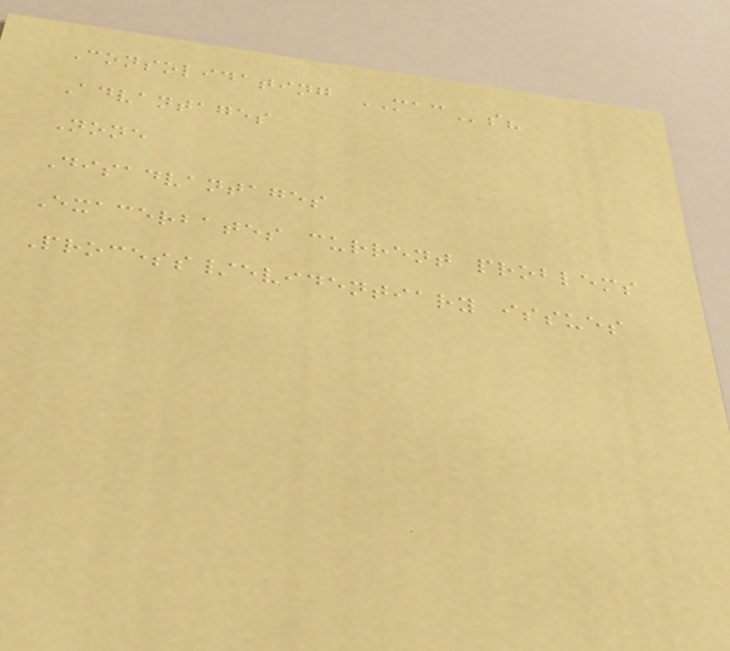Consolidating MACs?
Advantages
None
Disadvantages
Exacerbates current problems
Process/evidentiary issues
